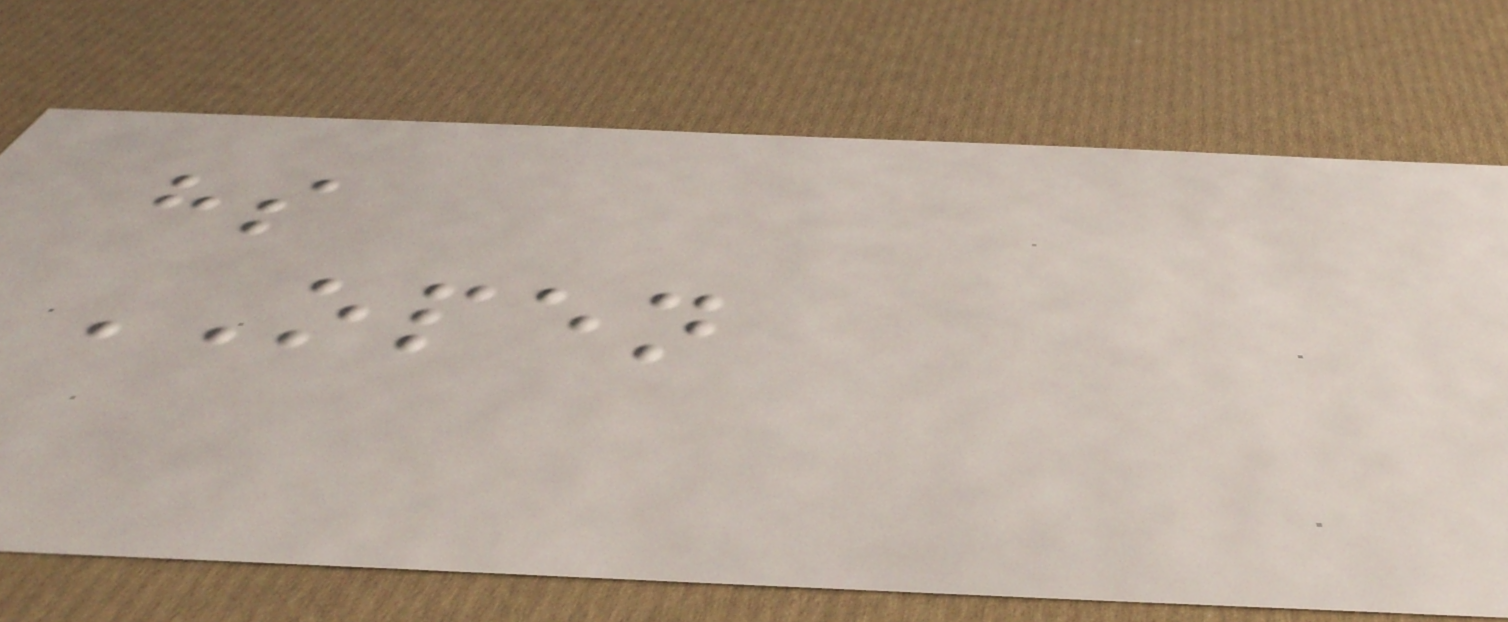hs
OPEN
